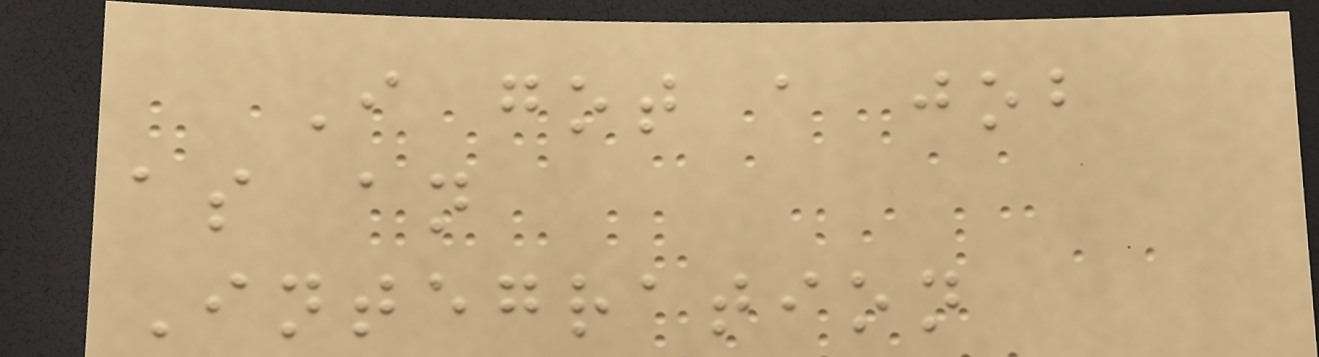I got a job
as an
Integration
